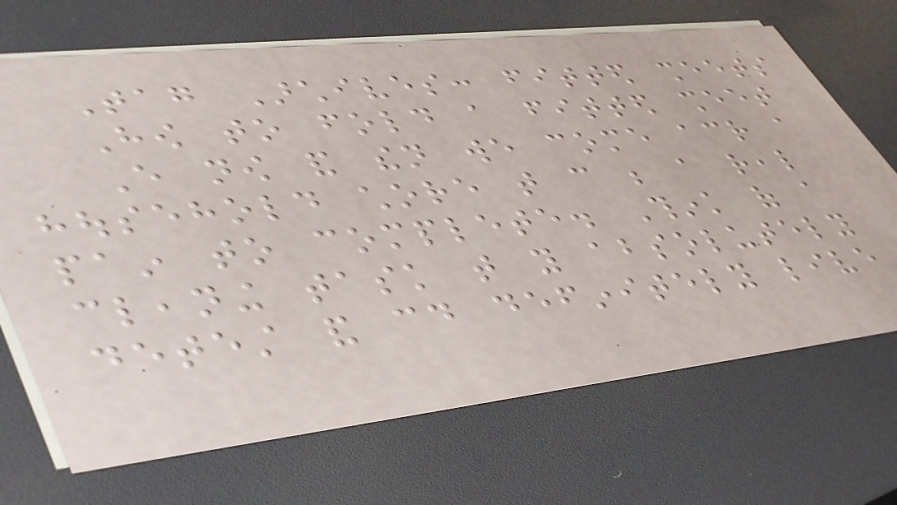Tag Archives: fitted sheets
How to fold a fitted sheet
Every now and then we come across a
household chore that can be a real
pain to complete. Think of a
cleaning task that you absolutely
detest and could definitely live
